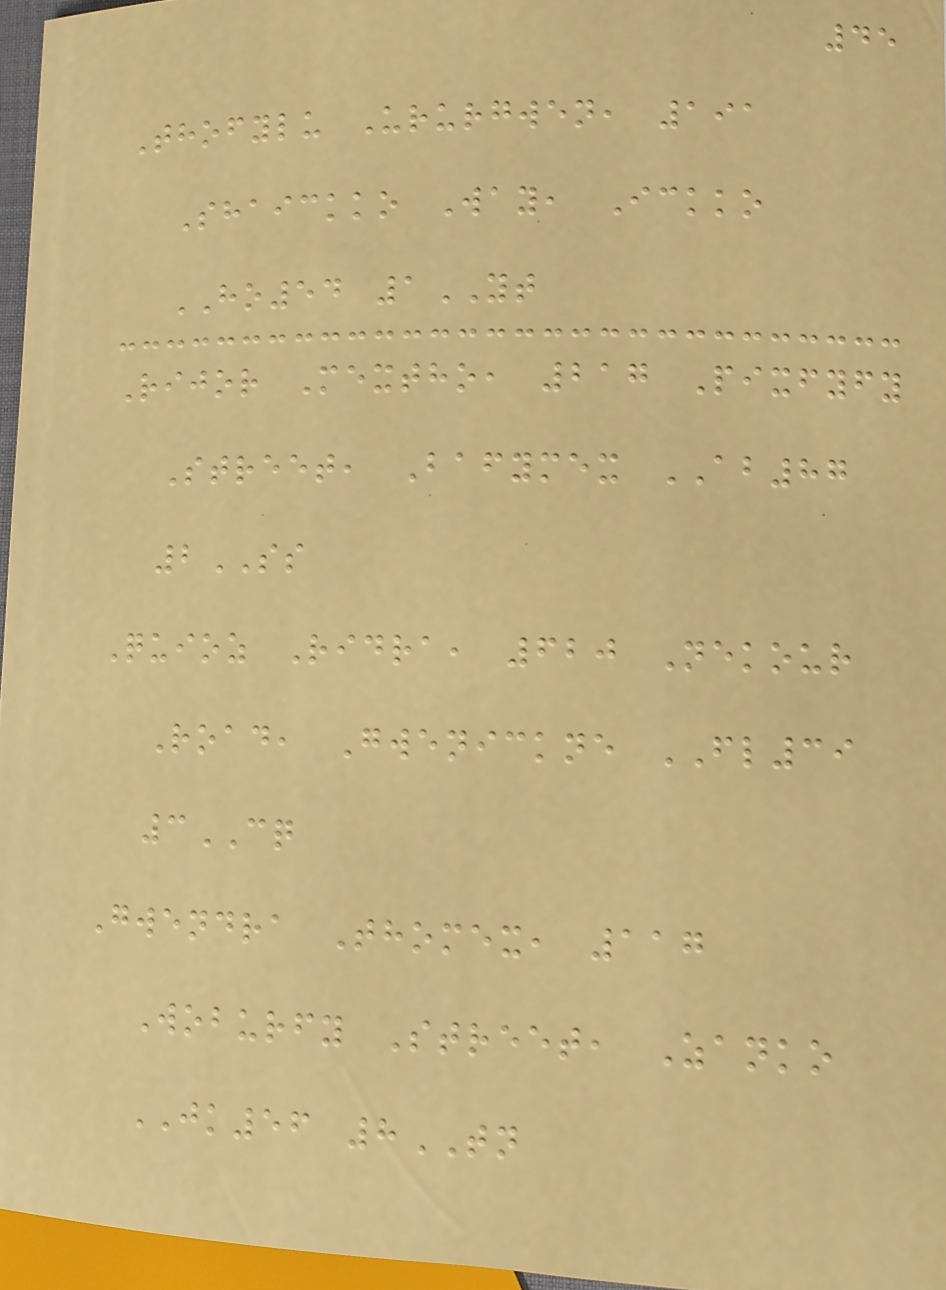45
Thofylu Ururgwen, 191
Shaickko Way, Ickko
HO54 1YT
Rijor Mextho, 217 Pixfyfy
Street, Bafymex AB87
2SS
Quioz Ridra, 620 Nekour
Road, Gwenickne FL39
3CQ
Gwendra Thomex, 117
Woburfy Street, Zanko
JK56 8TN
